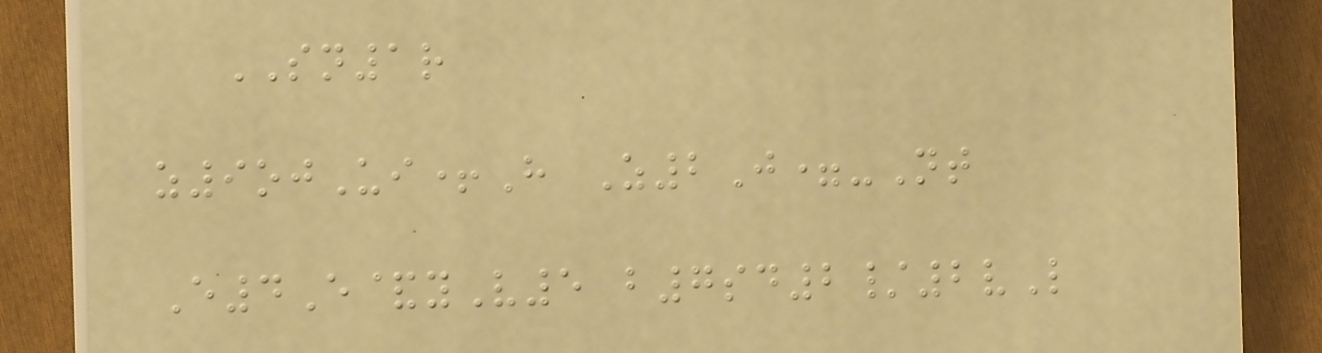SN1r
z9ojUi+H Z2J=-Nt
E4E&yV5 b7sd2/2vL
